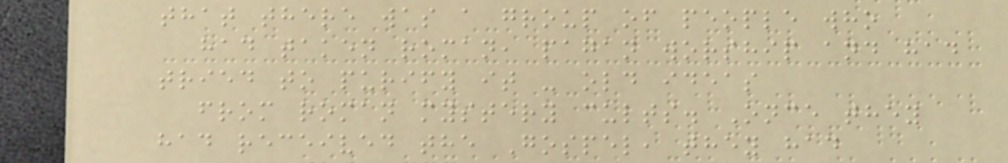that there was a group of people who
had taken roman, pagan worship and had
tried to purify it - old ideas
from roman mystery cults. Once they
had received the Gospel, they had
